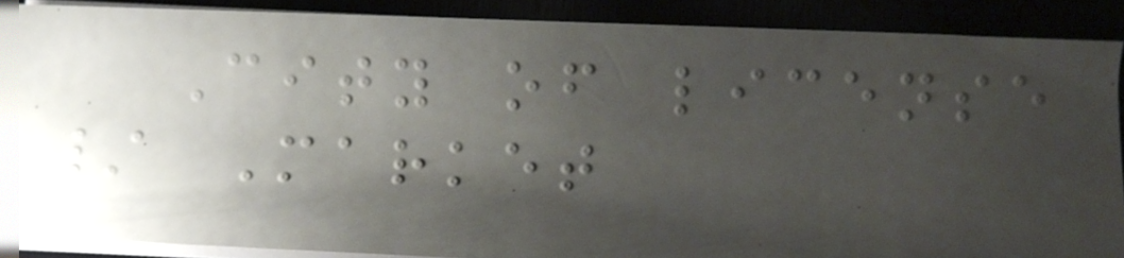City of license
/ Market
